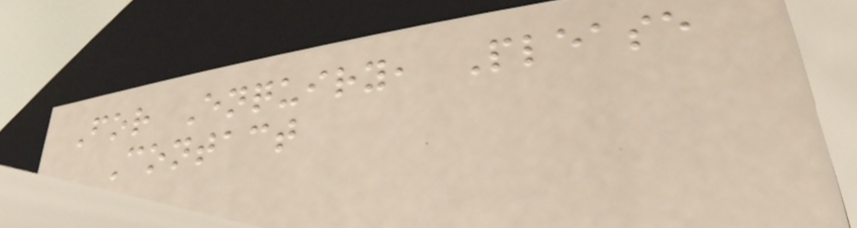For Enquiry, Please
Contact
